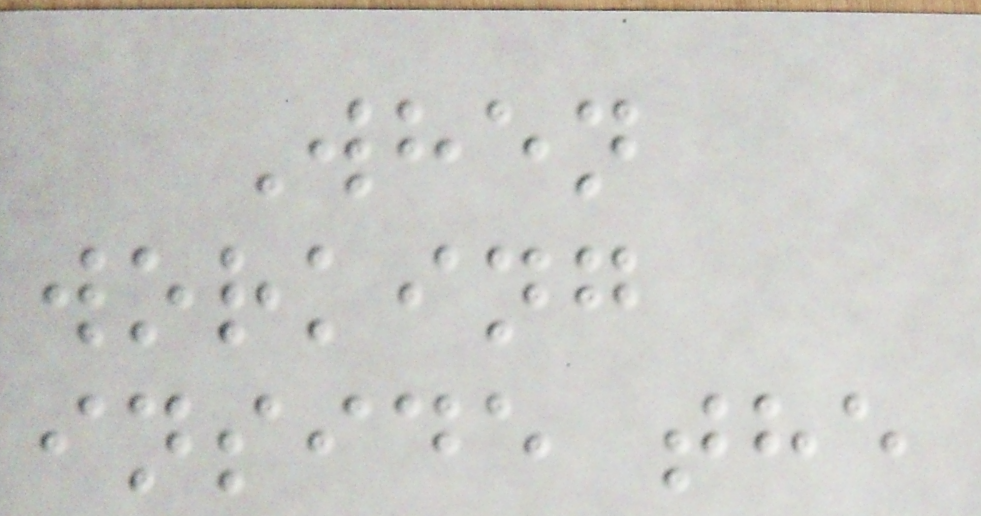When
working
inside the
